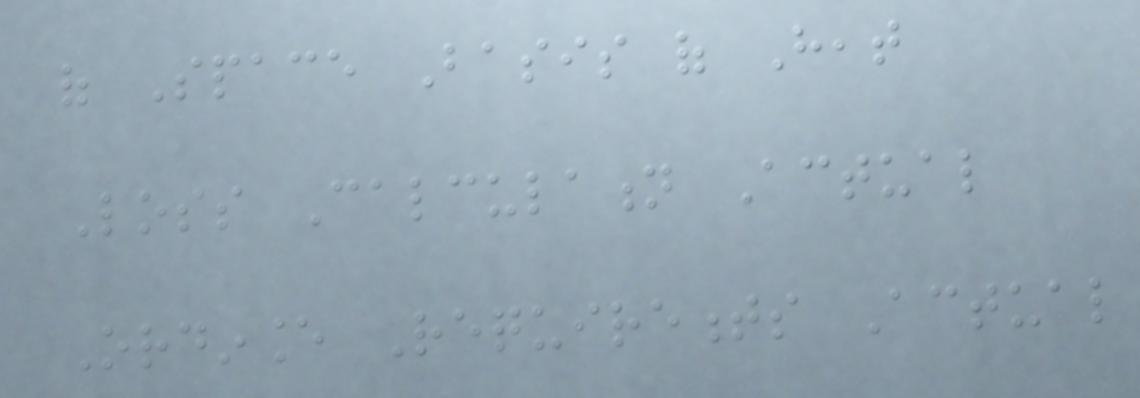of Space Basis of Heat
Loss Calculation Actual
Ordinance Requirements Actual
